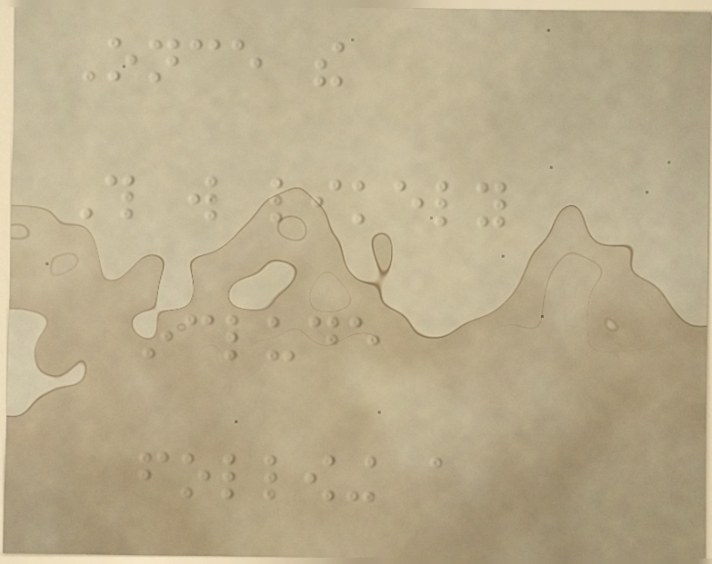Once the
This will likely
include
following a
